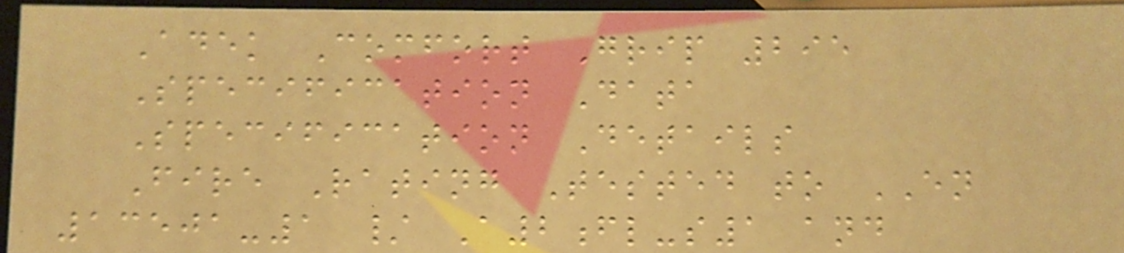Adek Comfort Grip 295
Specification Data
Specification Details
Fire Rating Tested to EN
13501-1 / A2fl-s1 and
